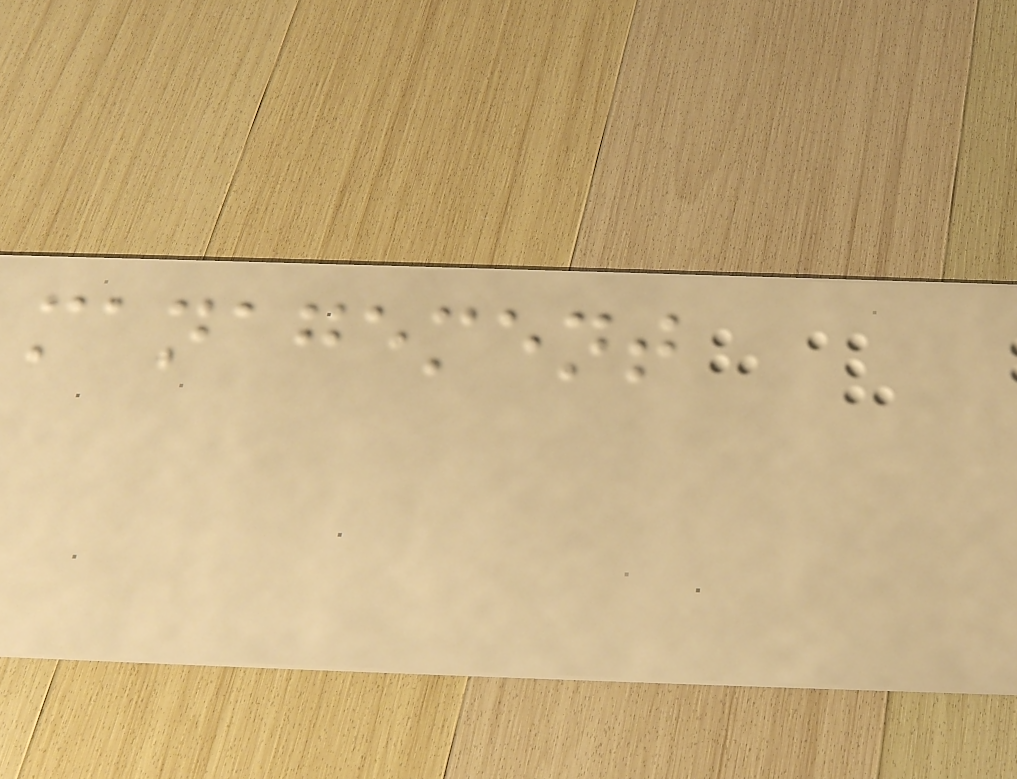management
